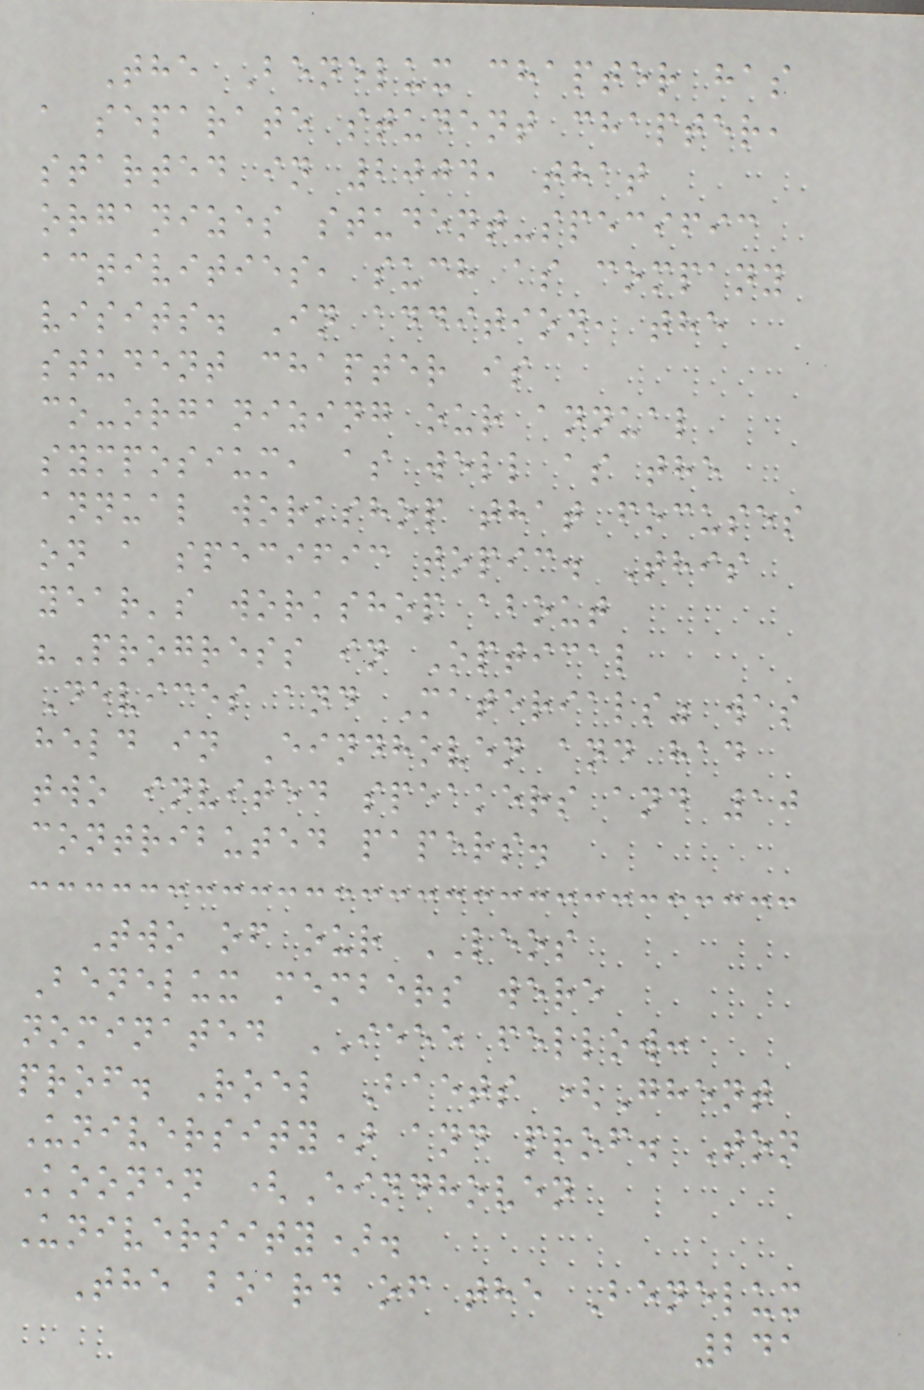The Benelux chapter has
a separate student chapter,
started in 2004, that
organizes student-specific
activities, such as company
visits. In addition, the
student chapter is
co-organizing our annual
symposium, as well as the
annual workshop that focuses
on a specific topic. This
year's workshop about
"Progress in Optical
Devices and Materials" was
held in Eindhoven and had
two invited speakers and 10
contributed papers.
Two of our LEOS
Benelux members were
nominated IEEE fellow:
prof. Roel Baets (Ghent
University) and prof. Ton
Koonen (Eindhoven
University).
The board of the Benelux
241
